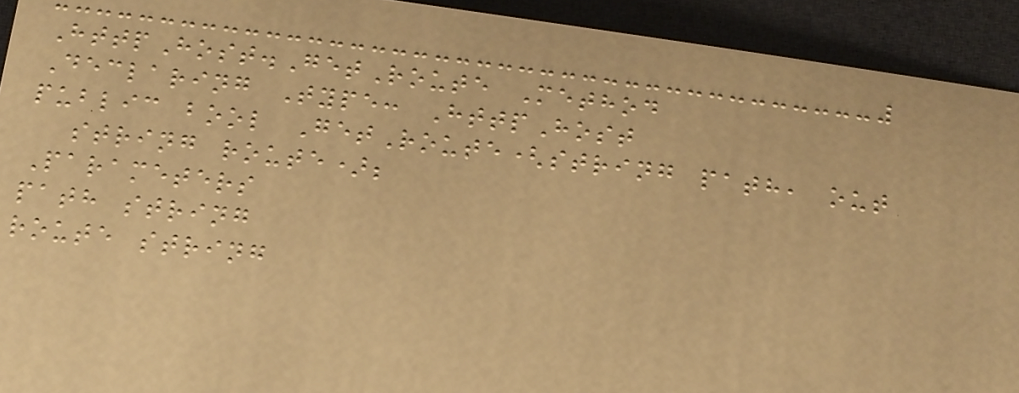HttpHost.GetRoute Method
Declaring Type: HttpHost
public bool GetRoute(string path, out
string route);
Parameters
path string
route string
